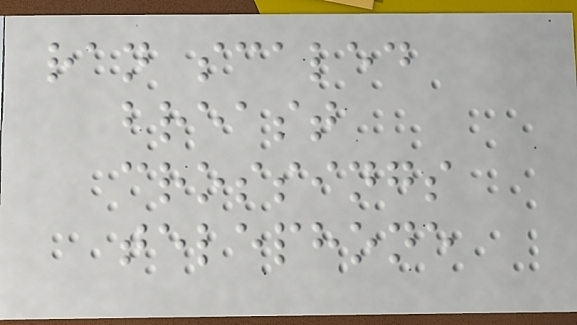ran scaled
breast
crossings
telephone
